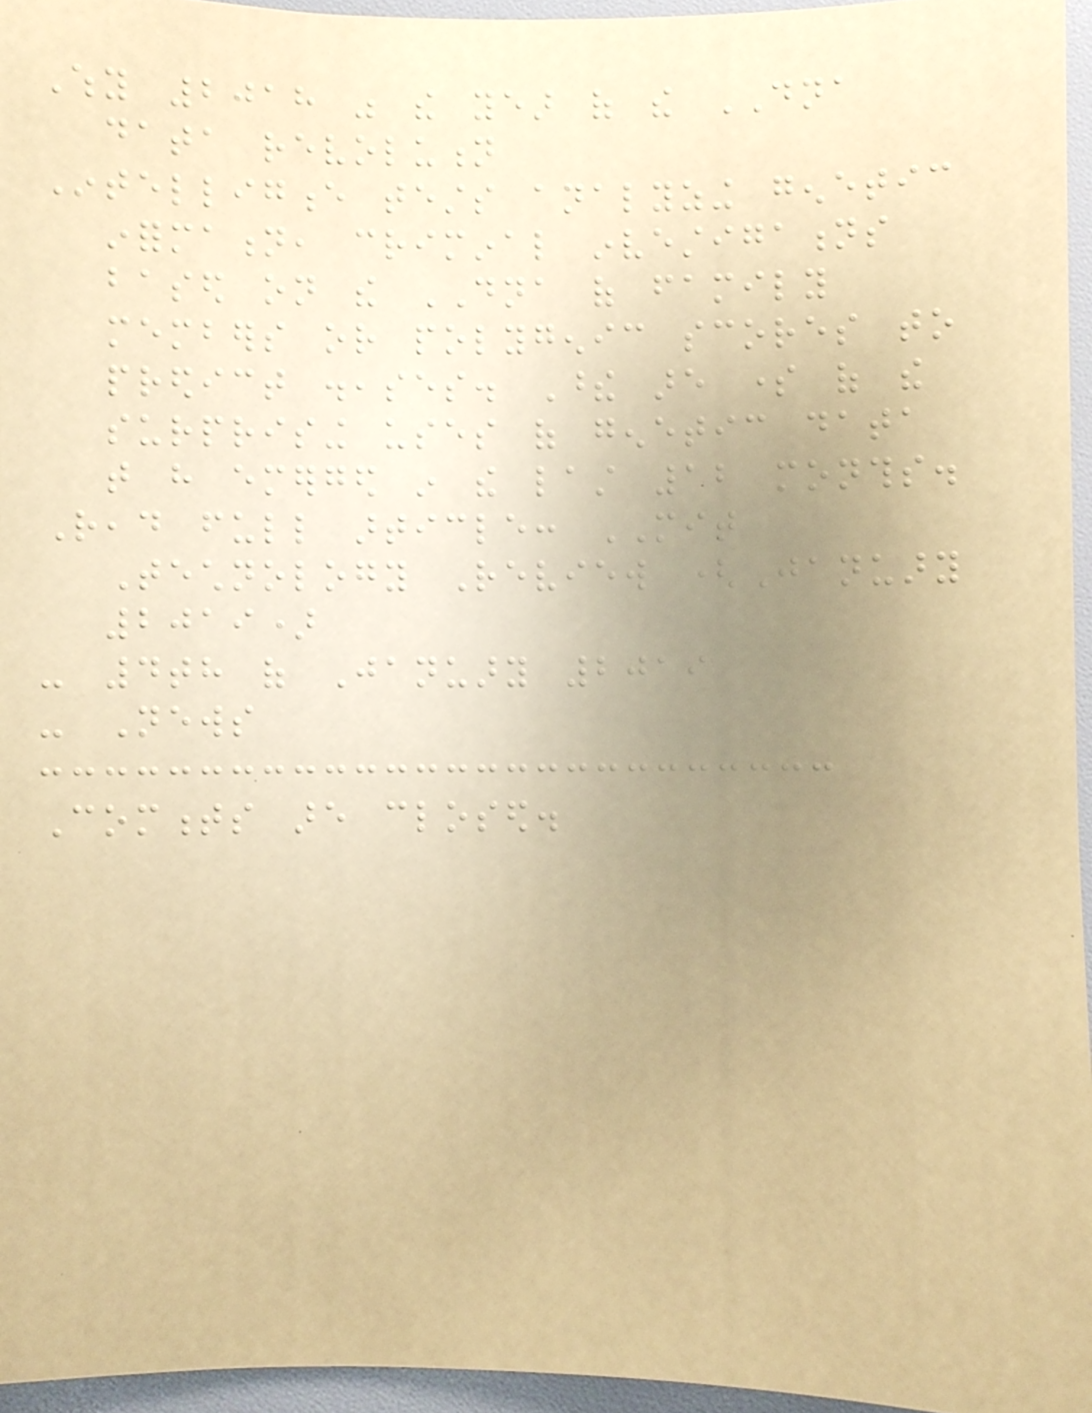Why 2018 was the year of the DNA
data revolution
Intelligence tests analyzing genetic
information, criminal investigations
based on the DNA of family
members or polygenic scores to
predict diseases. These are some of the
surprising uses of genetic data
that have emerged in the last 12 months.
Read full article: MIT
Technology Review (January
2019)
- 4th of January 2019
- News
Comments are closed.
